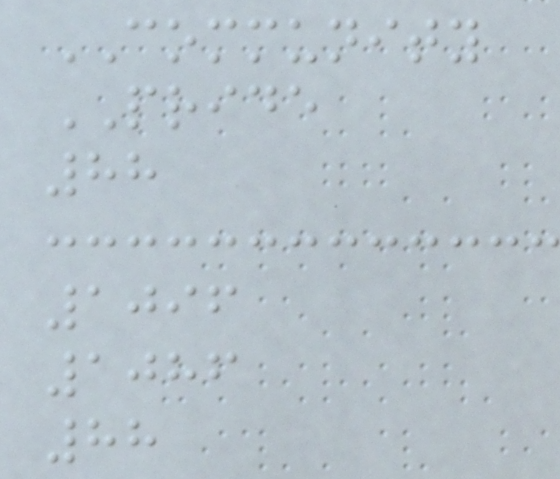COMMUNITY
PRIDE
88
1096
1086
88
